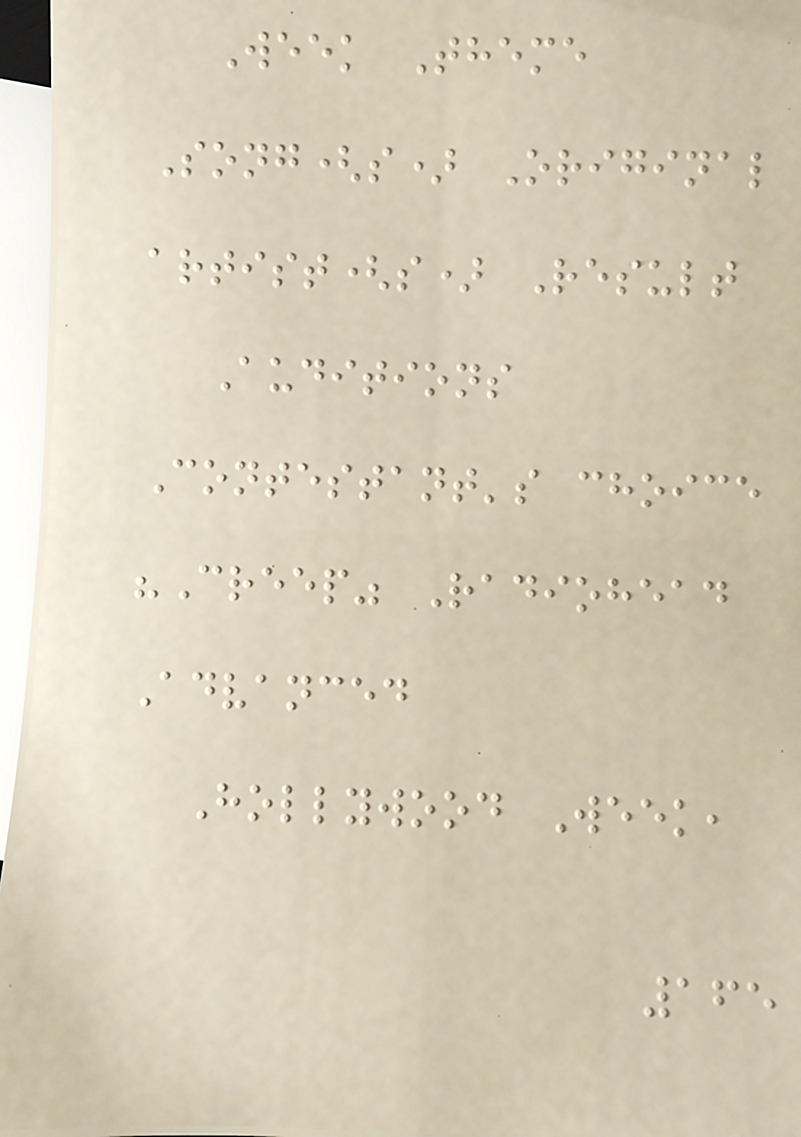Week Theme
Song(s) Original
artist(s) Result
Auditions
Contestant's choice
"Creep" Radiohead
Advanced
Hollywood Week,
165
